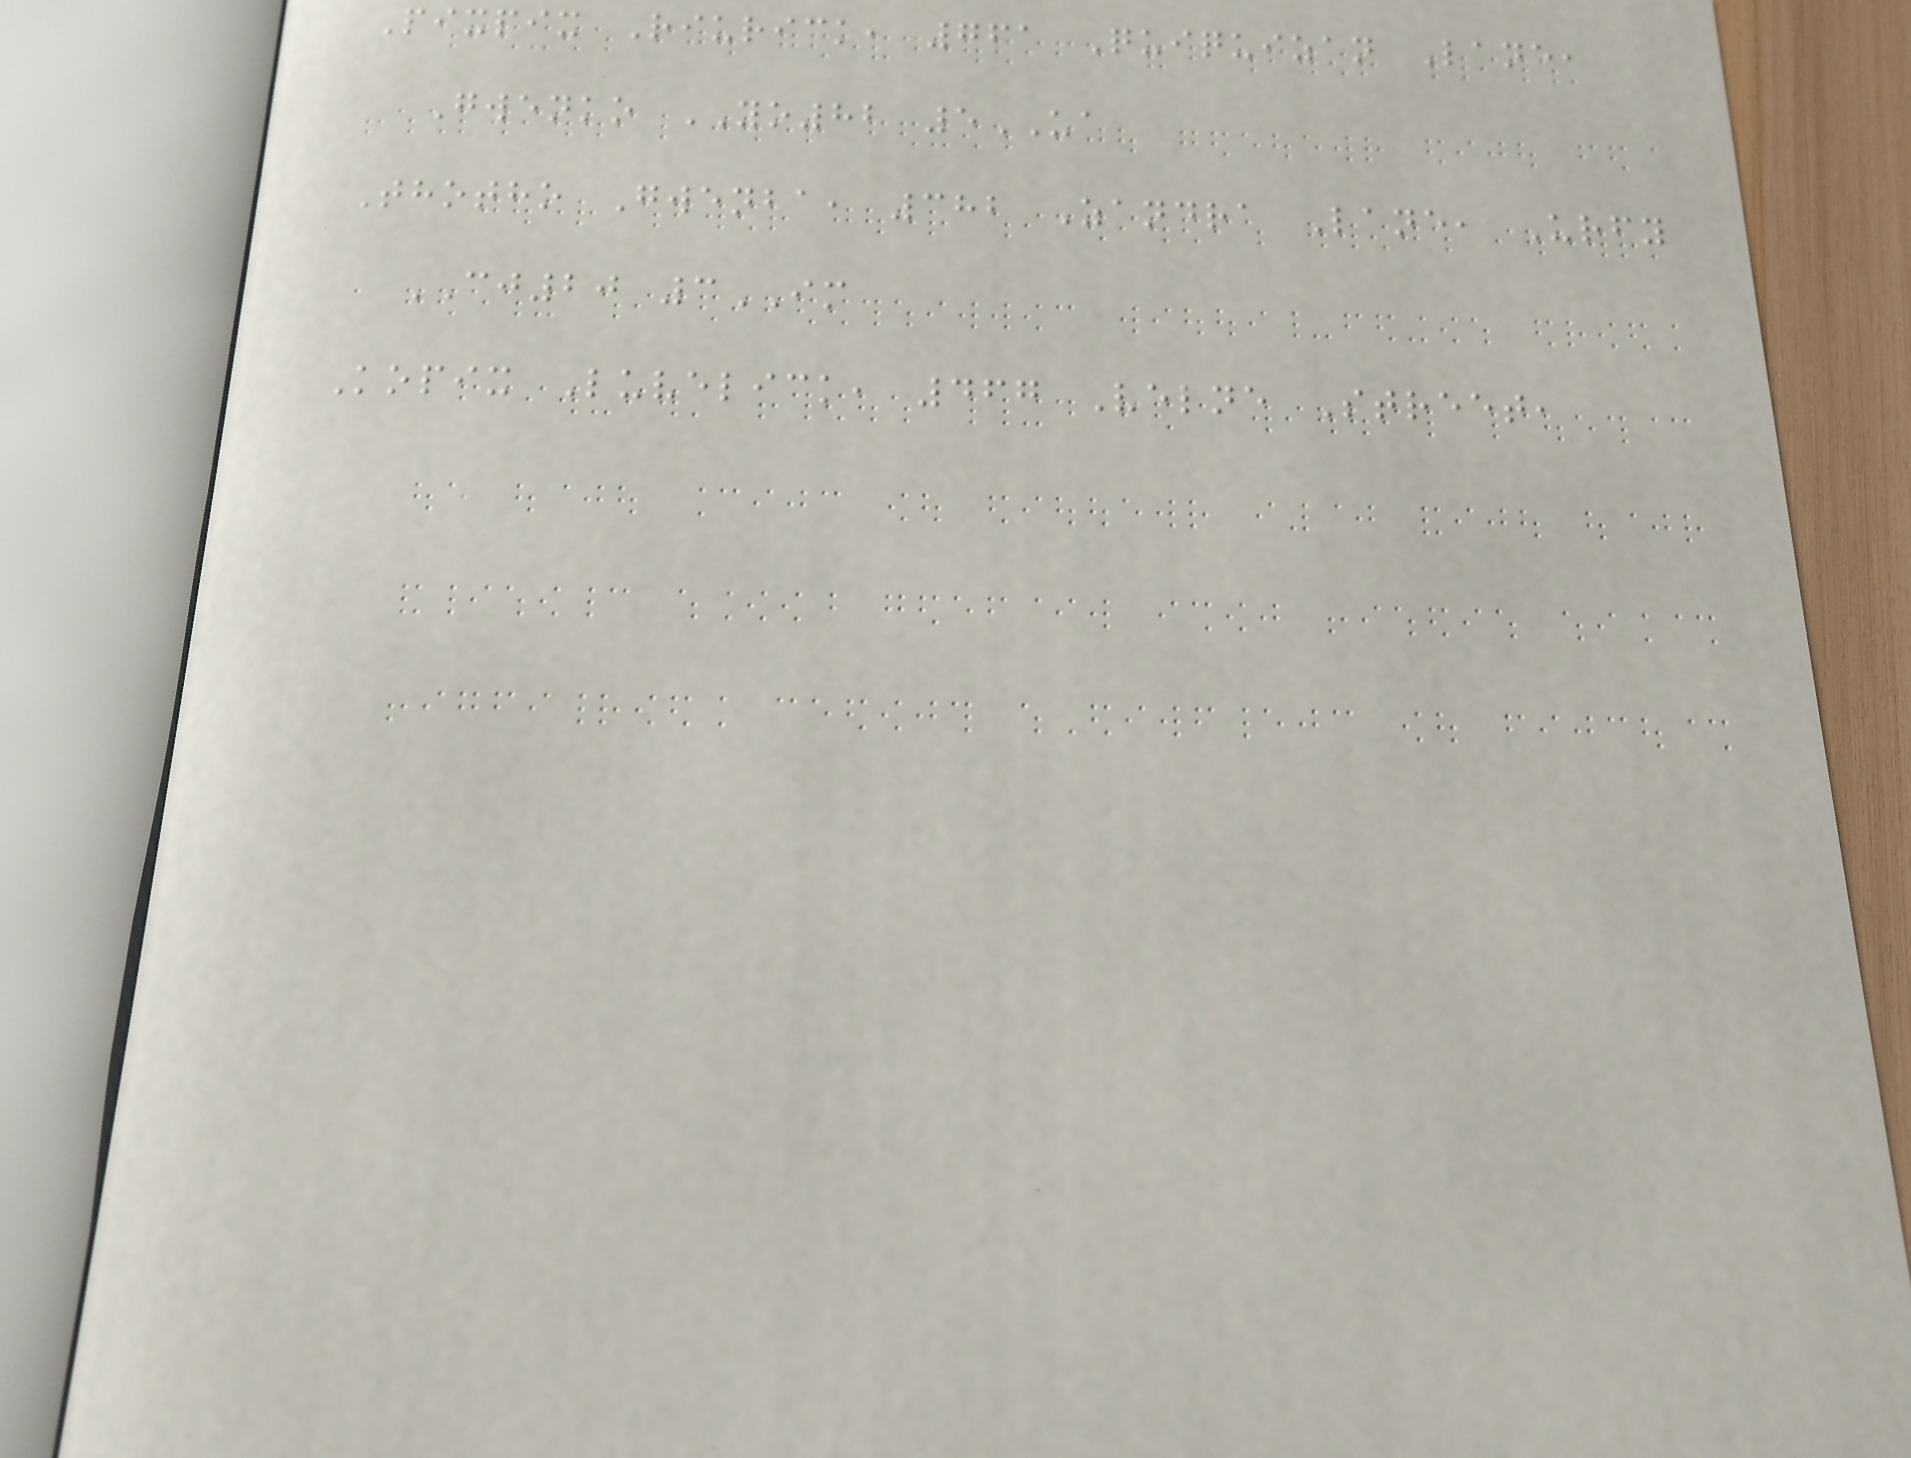Pixpix Riurick, 761 Quiquizan Lane,
Gwenko YO82 5UA
Thotho Gwenba, 382 Zandra Lane, Urfy
CJ20 3IM
Kopix Luvelick, 467 Velne Street,
